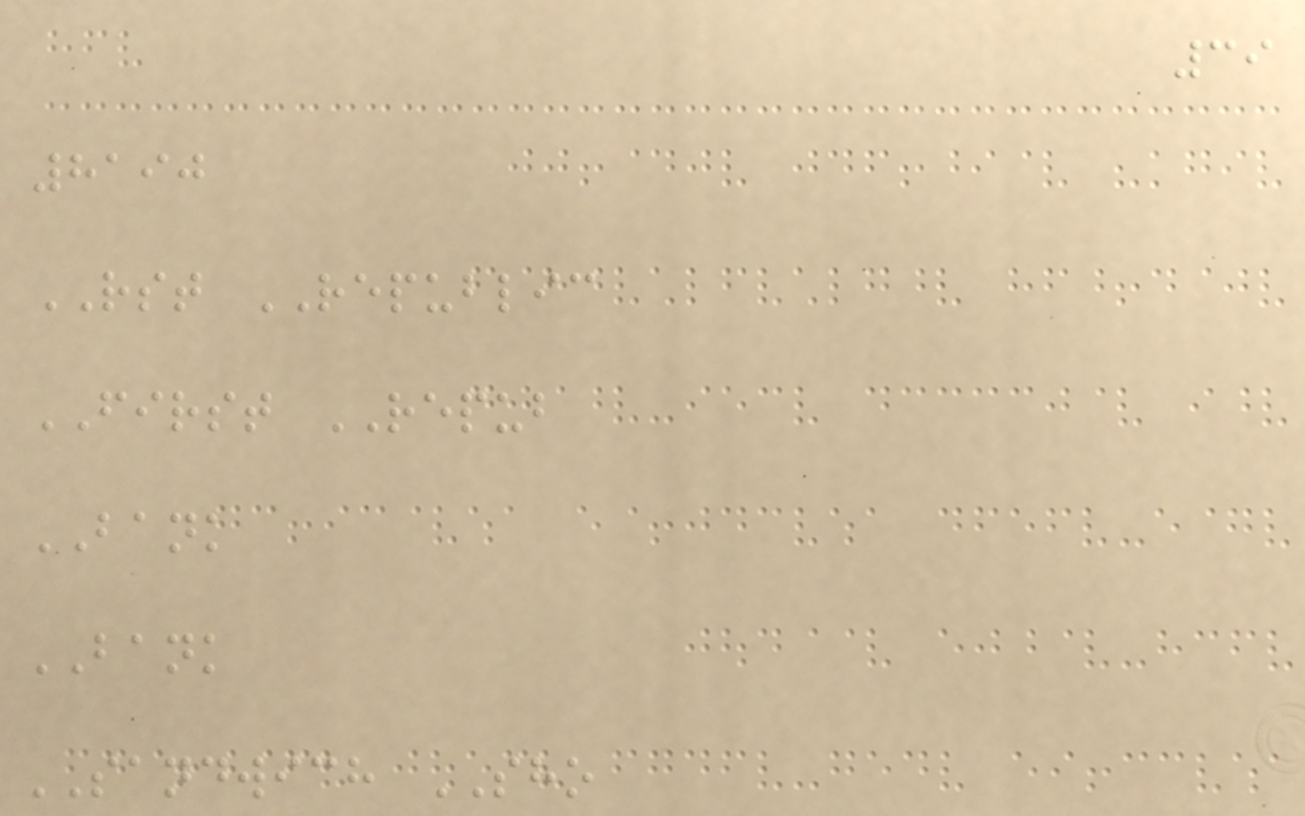39
8190
RST REPUBLIC
FIRST REPUB
BANK
BANK
SANDWICH SHO
